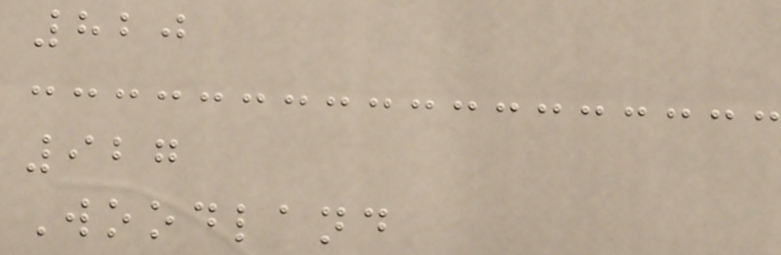820
927
Woodland
